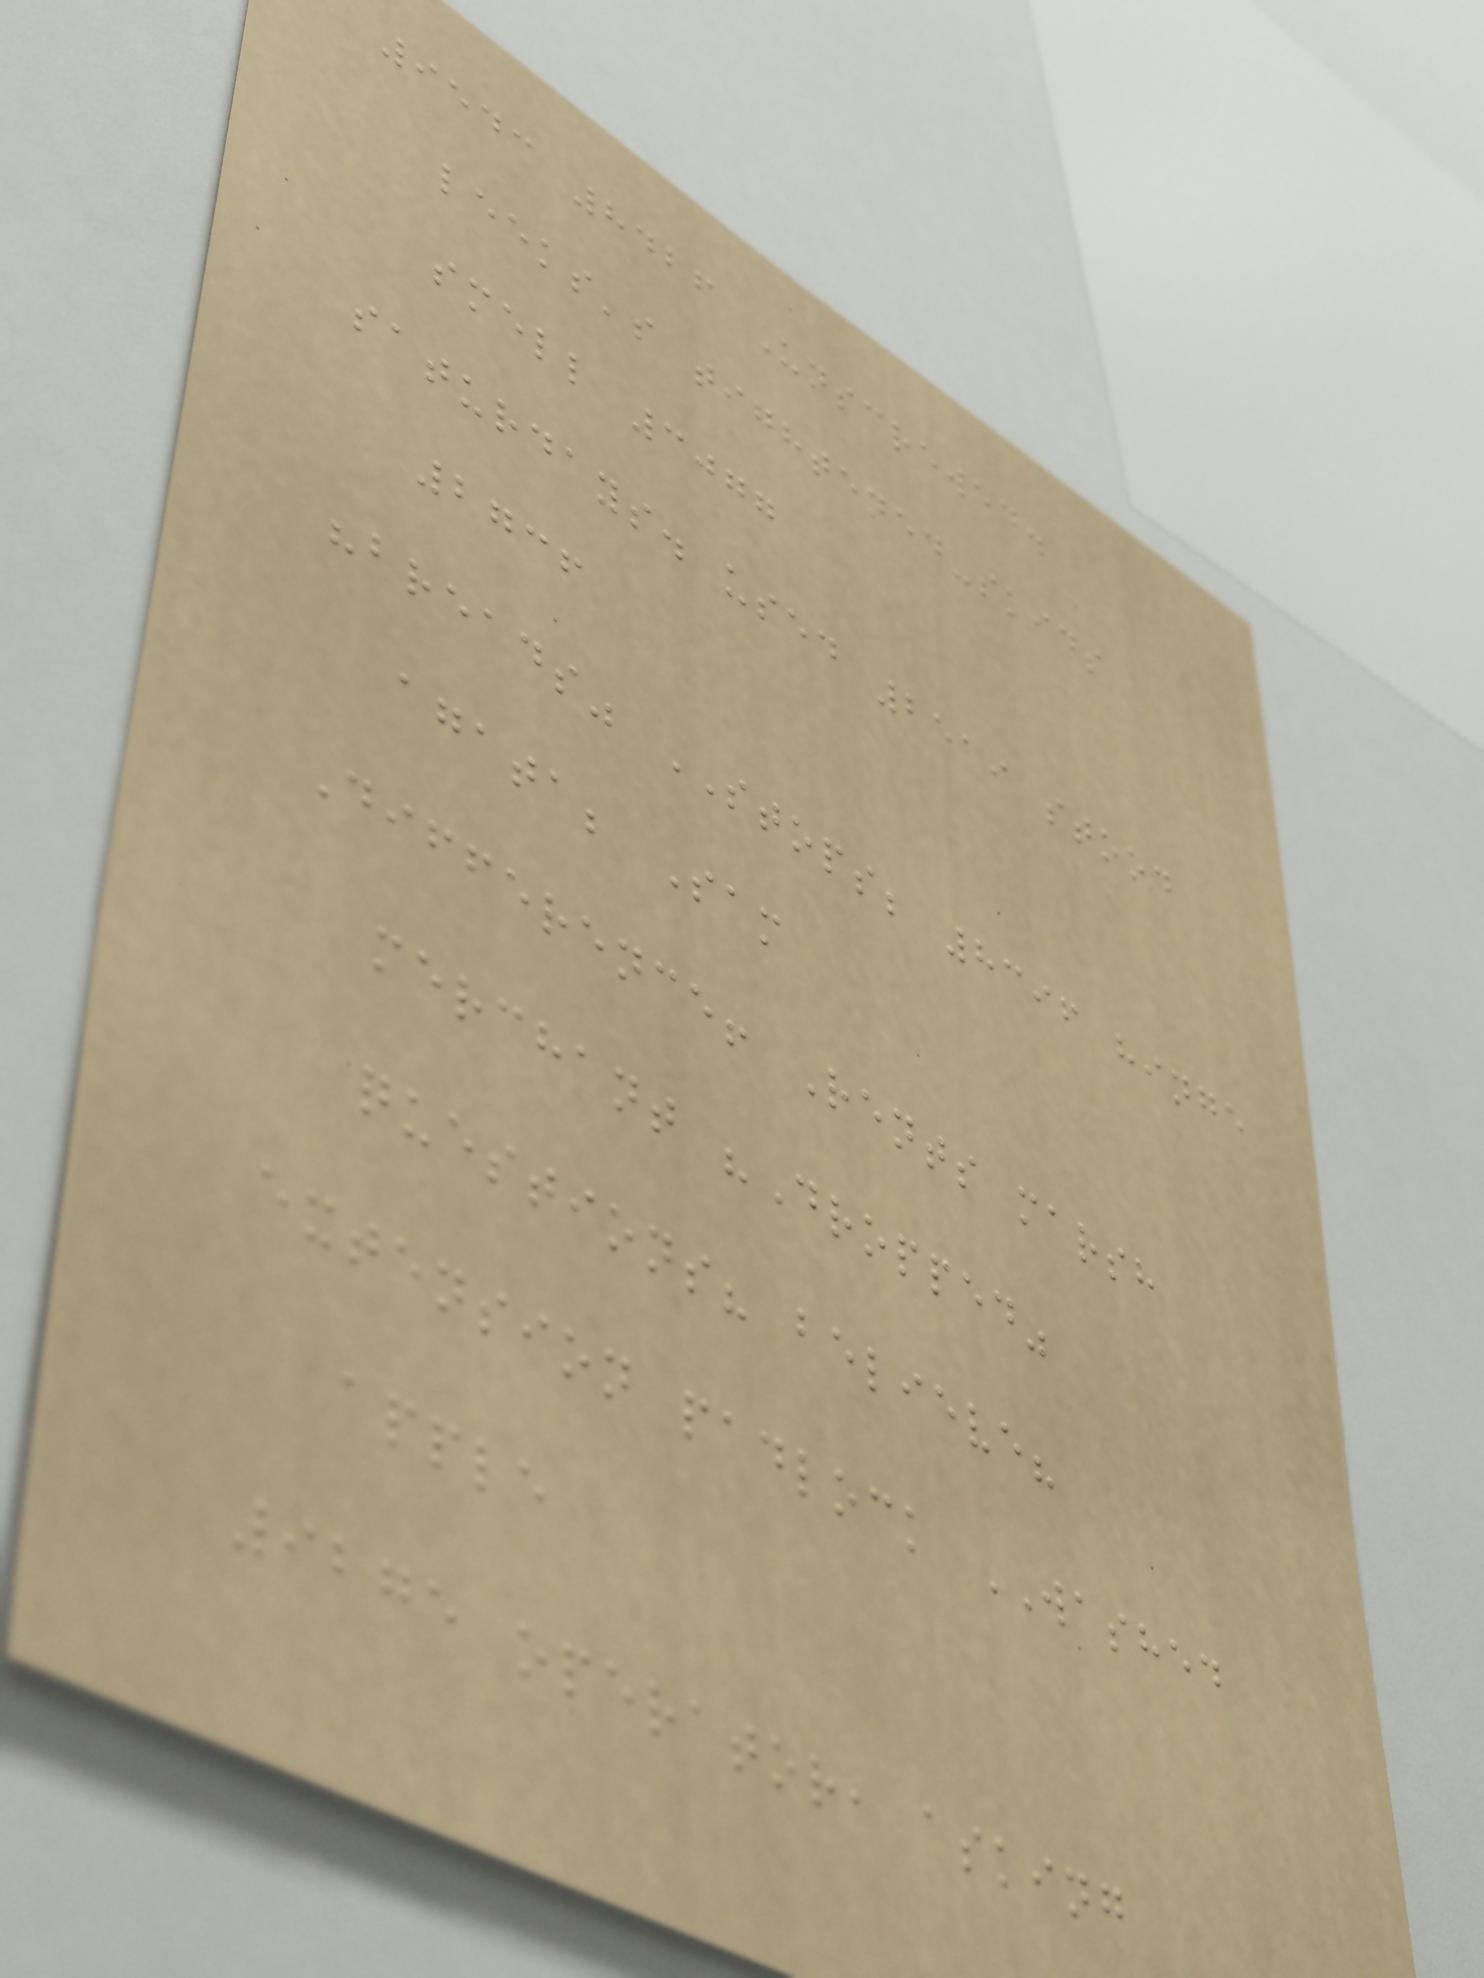9543 8426 Unscrewed.
leeks's tightened-skids
smell 3077
saturdays. used 2519 stood
2736
"breads" STOPS; 8396 hinge
agata; Sam
Difference! Rents marsh
merchant "Dropped"
questions? believe?
extension padlock WASHED
apple
9275 operator, asking
